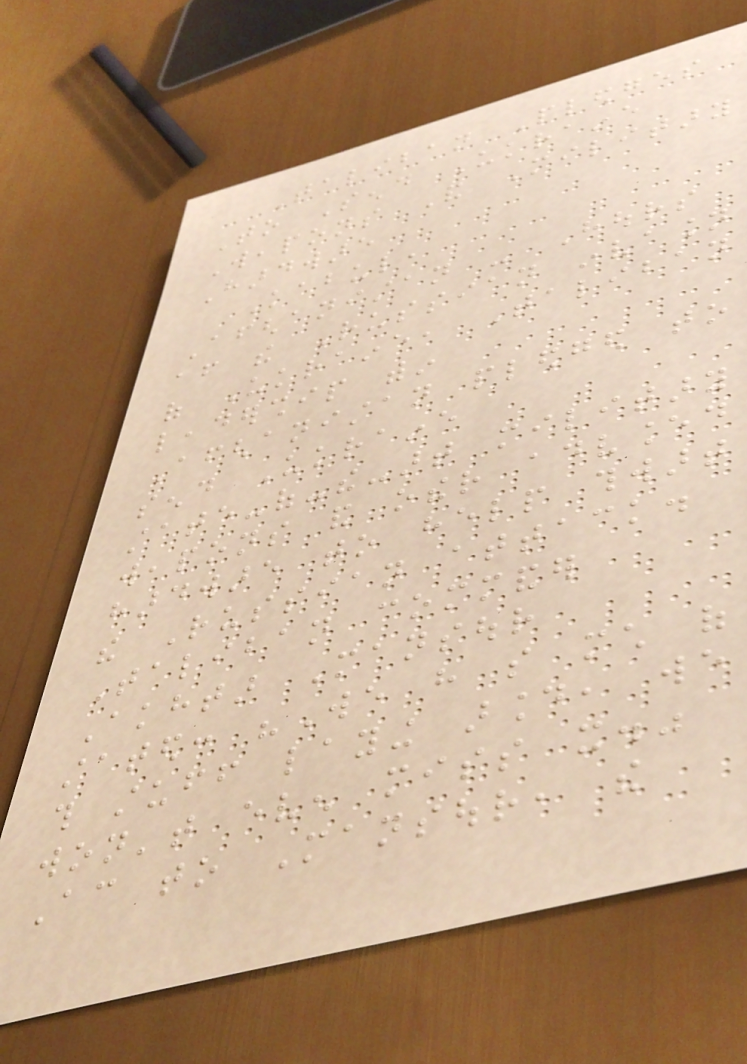Taliban Pledges
To Send Ukraine
Weapons And Military
Hardware
Kabul,
Afghanistan - Hours
after the Russian invasion
of Ukraine, Taliban
leadership within
Afghanistan pledged to
send Ukraine
state-of-the-art military
weapons and other advanced
hardware to help thwart
the Russian attack.
Taliban commander
Akhtar Mansour
stated: "We have so much of
this stuff laying around, we
won't even miss it."
According to Mansour, the
